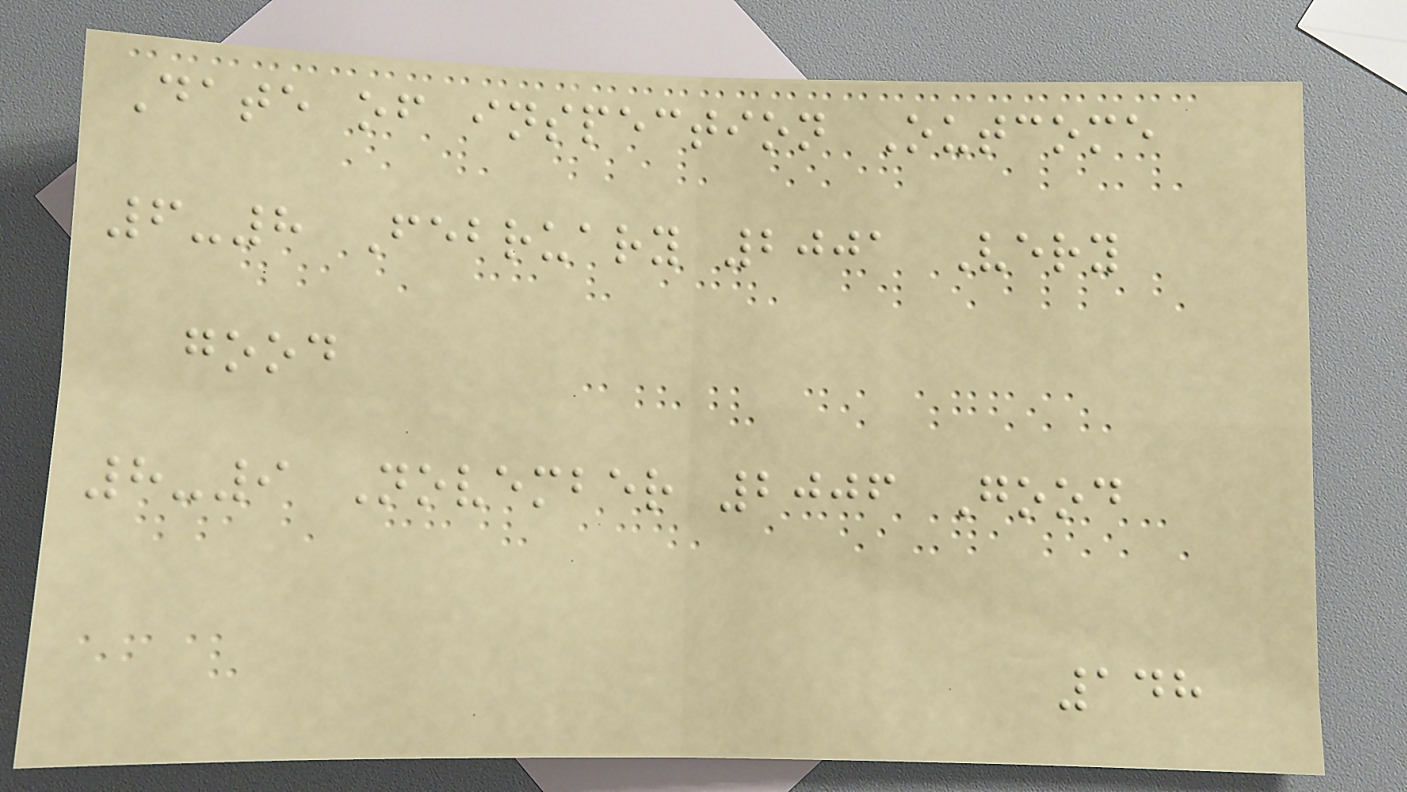Date of inspection Outcome
6-8 February 2001 Very
good
8-9 November 2006 Good
148
